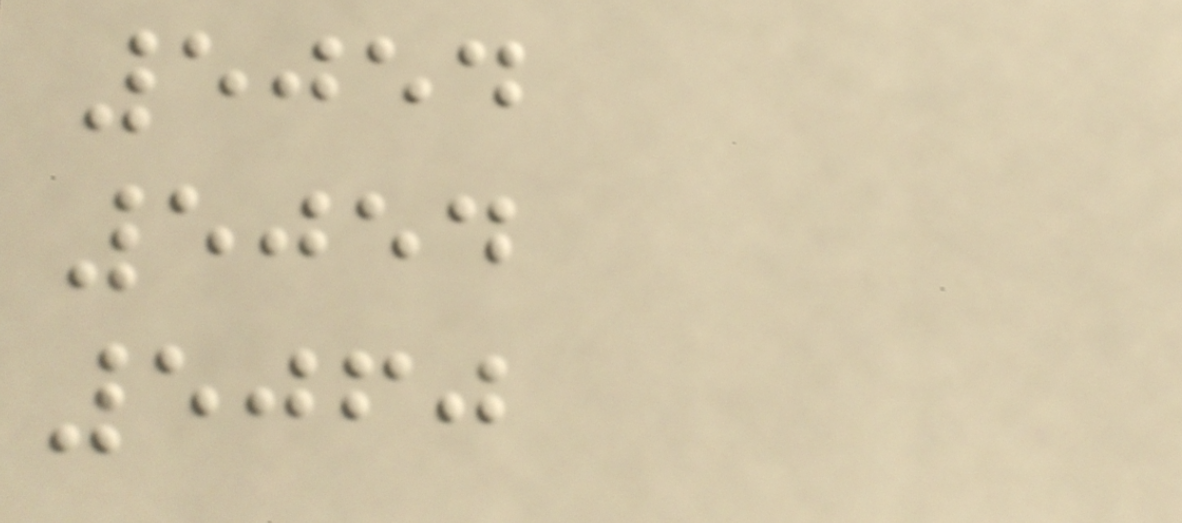5054
5054
5060
